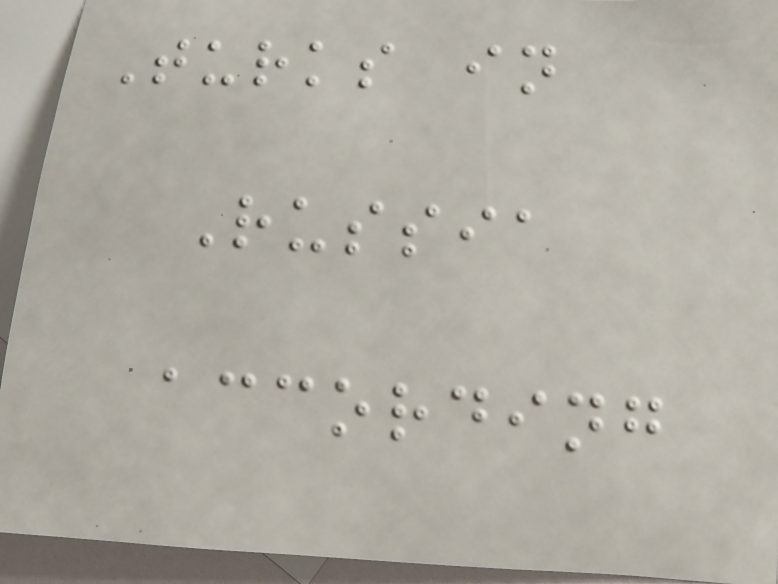Turks in
Russia
according
